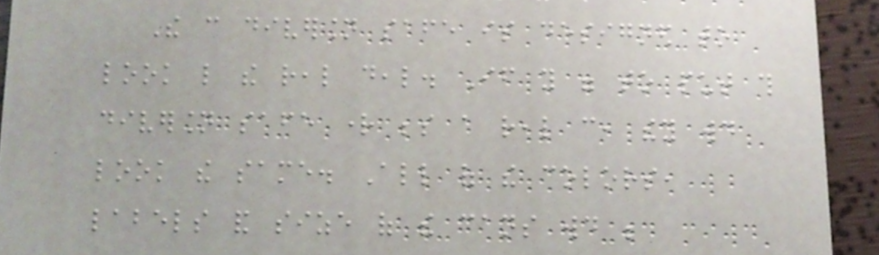The can diversion safe is designed to
look like the real deal. If you were to put this
diversion safe right beside a real can, they would
look the same. All of the colors,
labels and size of the cans would be
